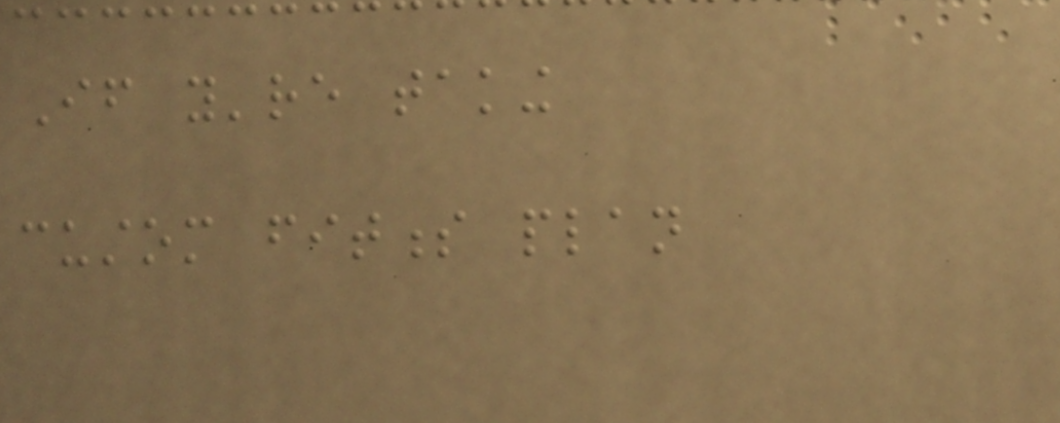If you're taking
custom fitness plan
